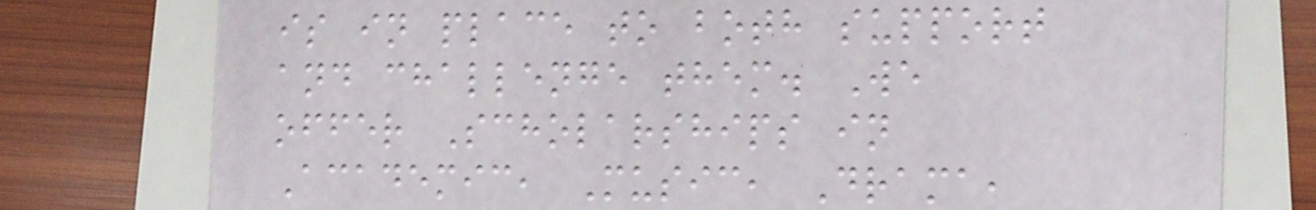is in place to both support
and challenge them. We
offer Scholarships in
Academic, Music, Drama,
